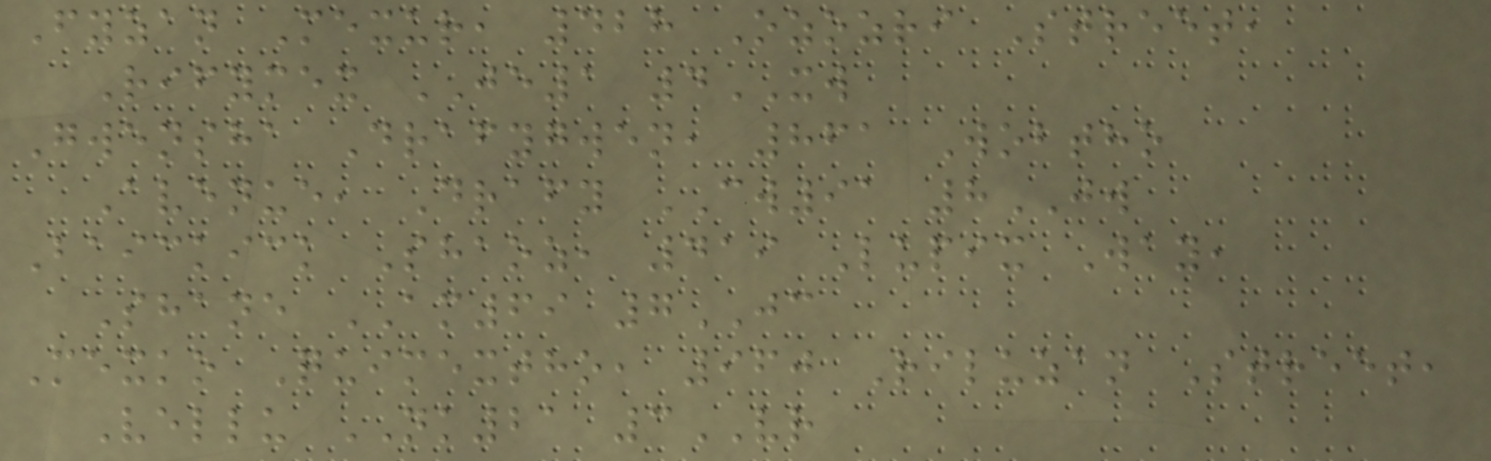Fyzan Mexur, 428 Ozozri Street,
Rifymex JE1 4XW
Gwensha Drafygwen, 861 Wobtho
Avenue, Drafy CW91 8JW
Baickick Shaoz, 419 Lupix Way,
Shane AM69 7JC
Mexko Quimextho, 960 Riluzan Street,
Vellu NK21 3VR
